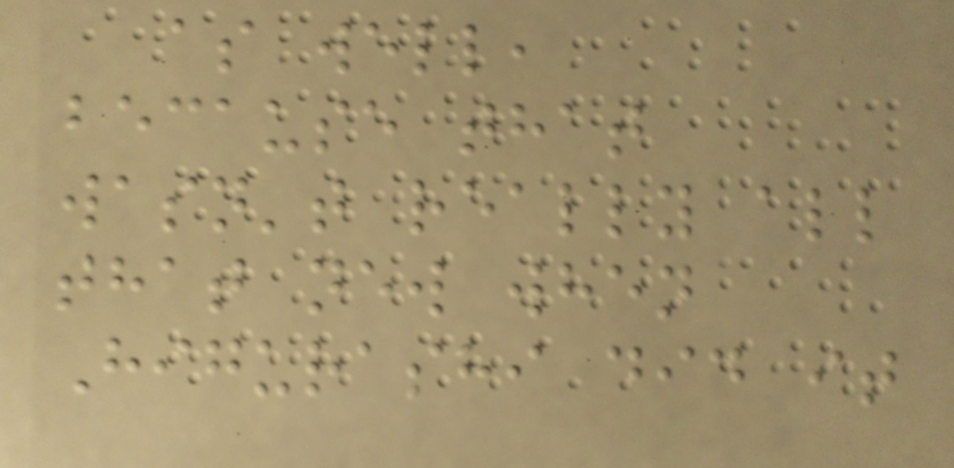as well,
because that
wasn't really all
that new when
Higurashi did it
